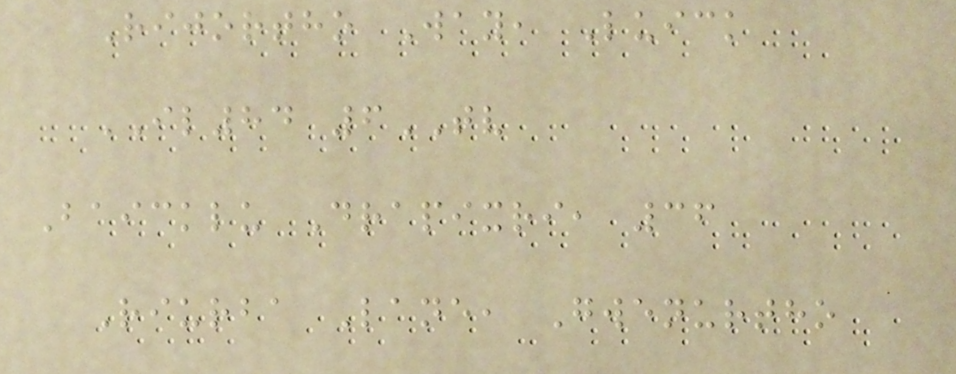Rijortho Way, Luick
IL84 6TV
Baicklu Drapixri, 36
Riurba Lane, Gwenurtho
